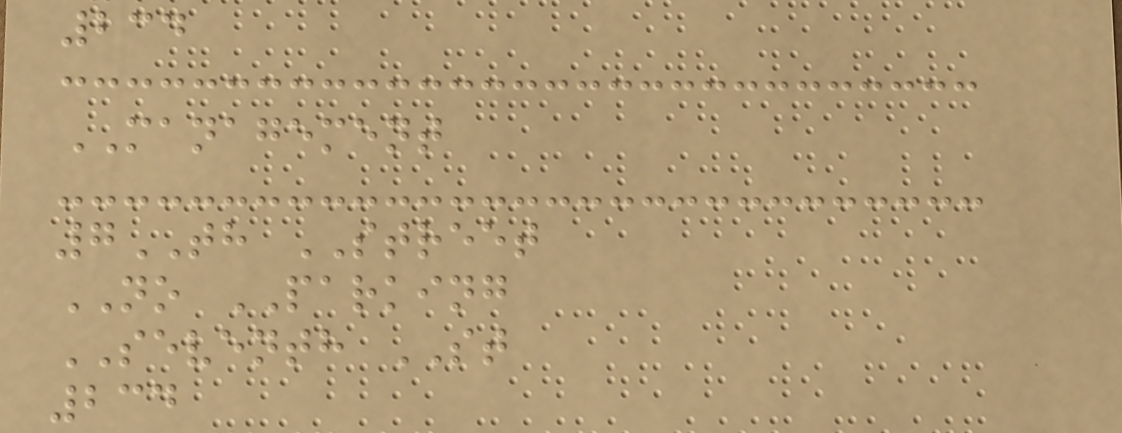234
MANAGEMENT
7TH STREET
NO PARKING
SEVENTH ST
234
